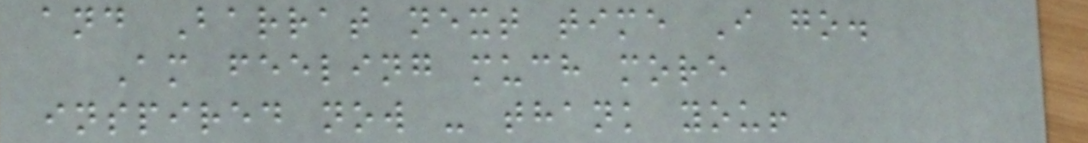and Barrat next time I go.
Am feeling much more
inspired now - thank you!
